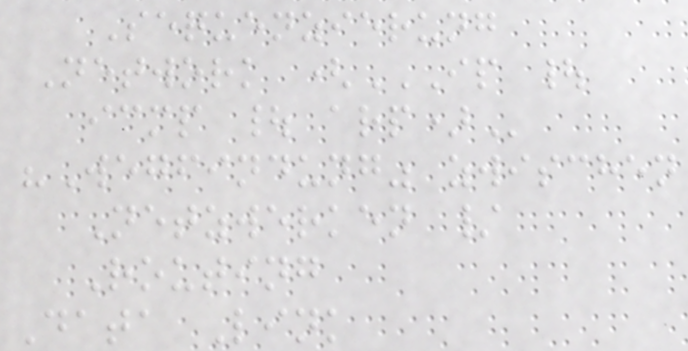Sequenzierung
Network (IP |
ICMP | ARP)
"Wegfindung" zwischen
Netzwerken /
Routing
Data Link
